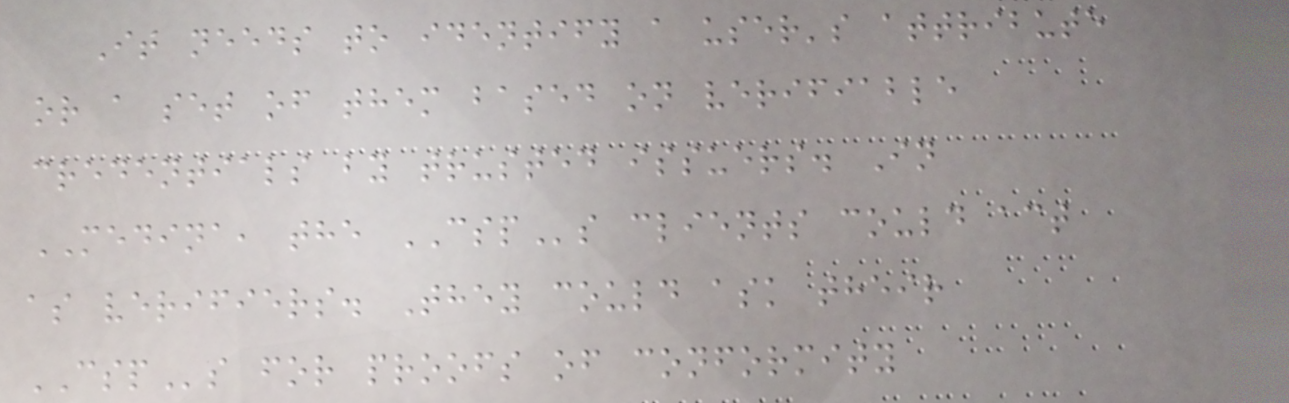It needs to identify a user's attribute
or a set of them based on verifiable
credentials by trusted issuers. In
MEDINA, the CSPs clients could act
as verifiers. They could ask their
CSPs for proofs of conformity
